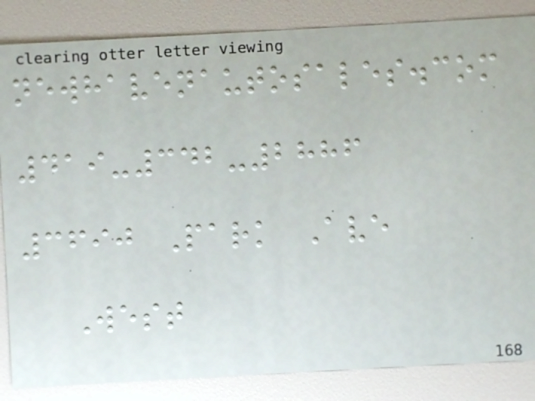newhavenautosales.com
419-342-2886
3690 Park Ave
West
